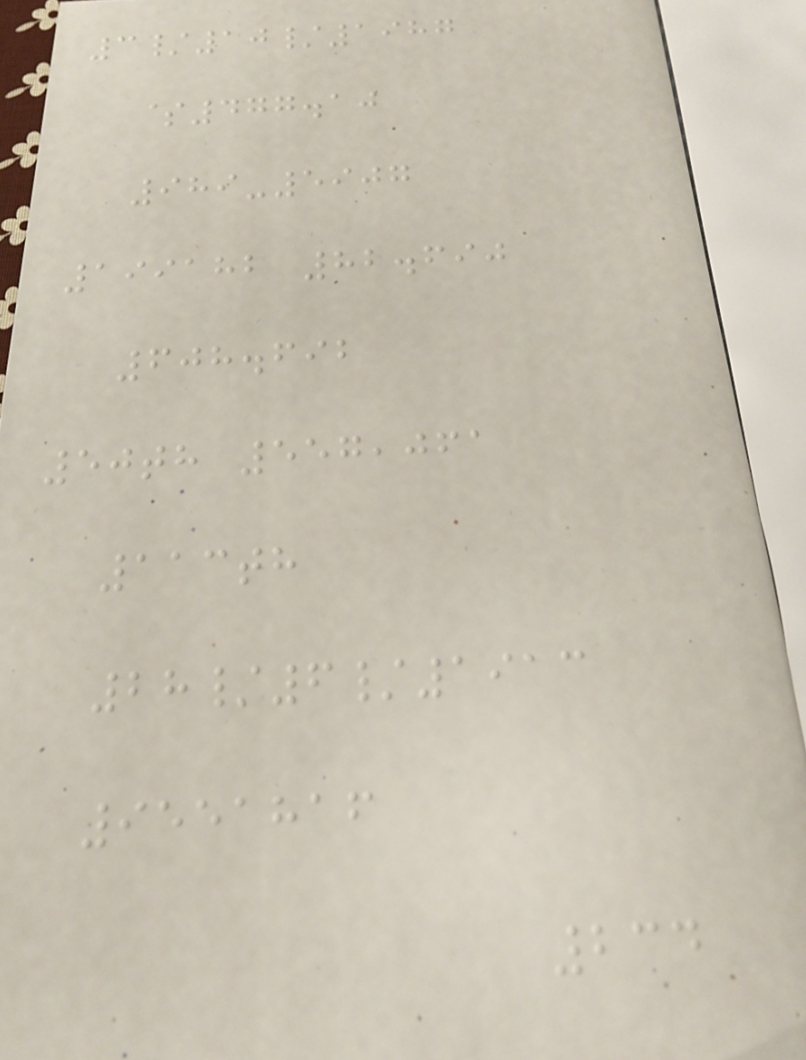3/10/1987
$477.10
989-5907
199182 82.690
608.692
50th 557,061
113th
28/6/1913
9551816
234
